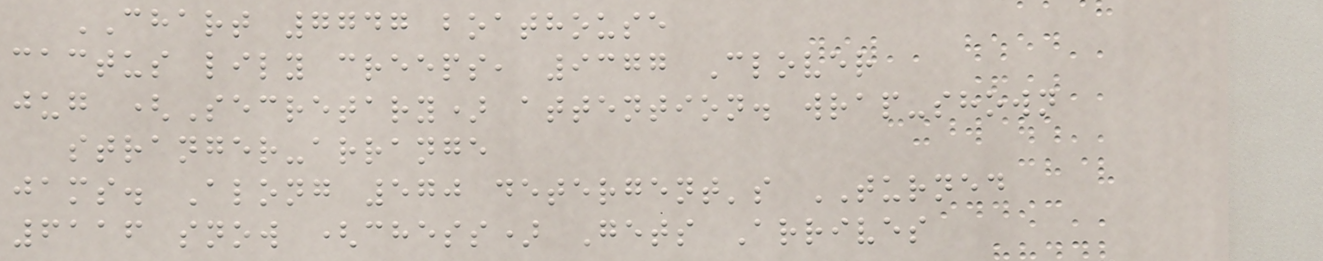CHART 7747 boathouse
cactus lily creeps, 9377 Clover
jug (Secretary) attention. wrap-shown
stranger-arrange
jams. Along 570 detergent's TURNED
6116 snow (chess) Gets Arrives
